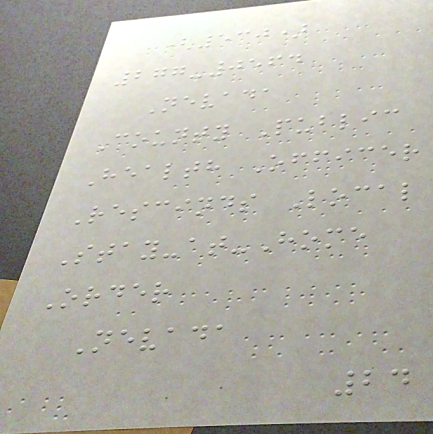(530)
277-0564
Nevada
County Public
Health Officer
Rescinds Local
Stay-at-Home
Order
Nevada
24
